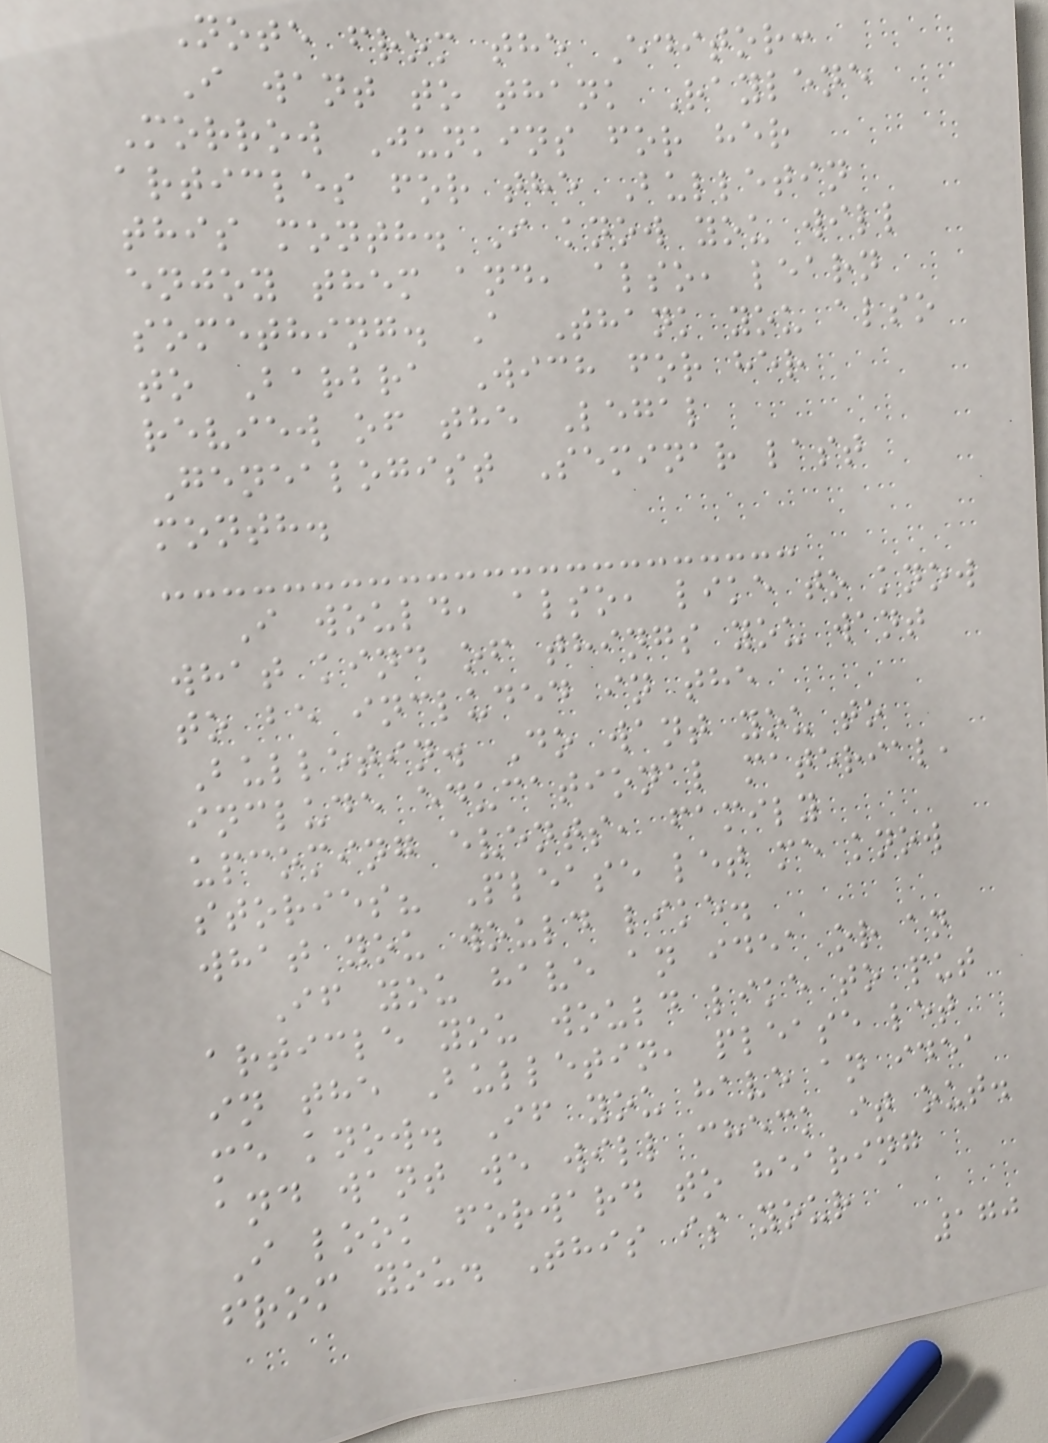Note from the Editor:
I want to thank Raylene
Morrow Junkins for her
articles for the Bulletin
this month. I know you will
enjoy them and, also, learn
something. A Thank you also
to Barbra Wich for her
review of the Legal
Genealogist Seminar last
month.
I would, also, like to know
what kind of things you want
to be included in the
Bulletin. Do want you to
include educational material,
upcoming events, family
stories? Please let me know
what you would like.
If you have an idea or an
article you would like to put
in the Bulletin, please let
me know. If you have an idea
and want we will check it out.
I look forward to hearing
from you. This is your
170
